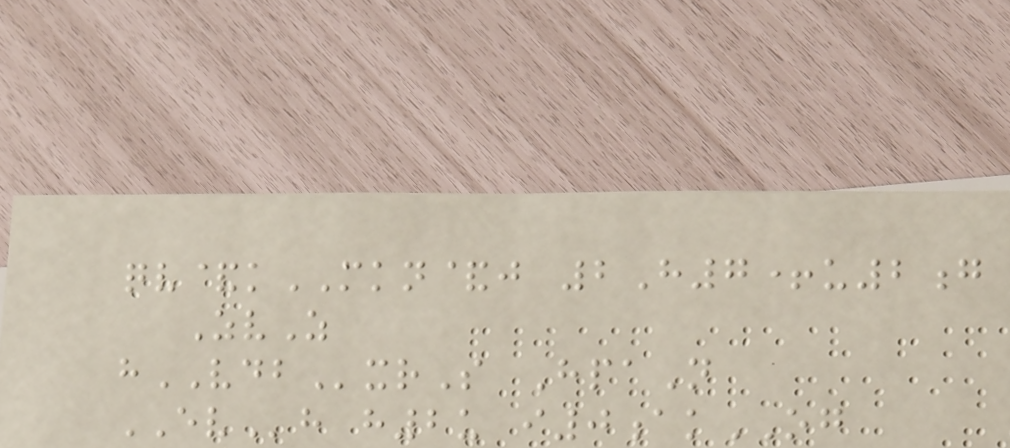qv&kMKN&j 2H7+u2g
ZvZ
hVDBxrS HpaN
EVh h2u i0akOG
